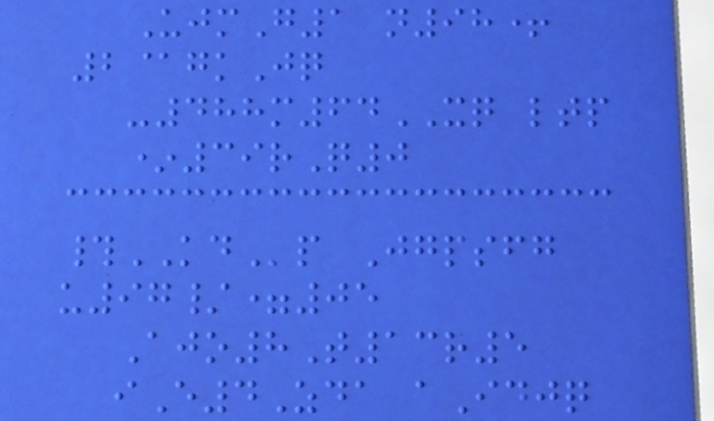UjmG1 n98+
2@gkJq
-488m64XQ ltp
*39rQ0
#KDp Jgpsfg
u97/=05
Ajo8T13r5
iE4Zda aIdjq
